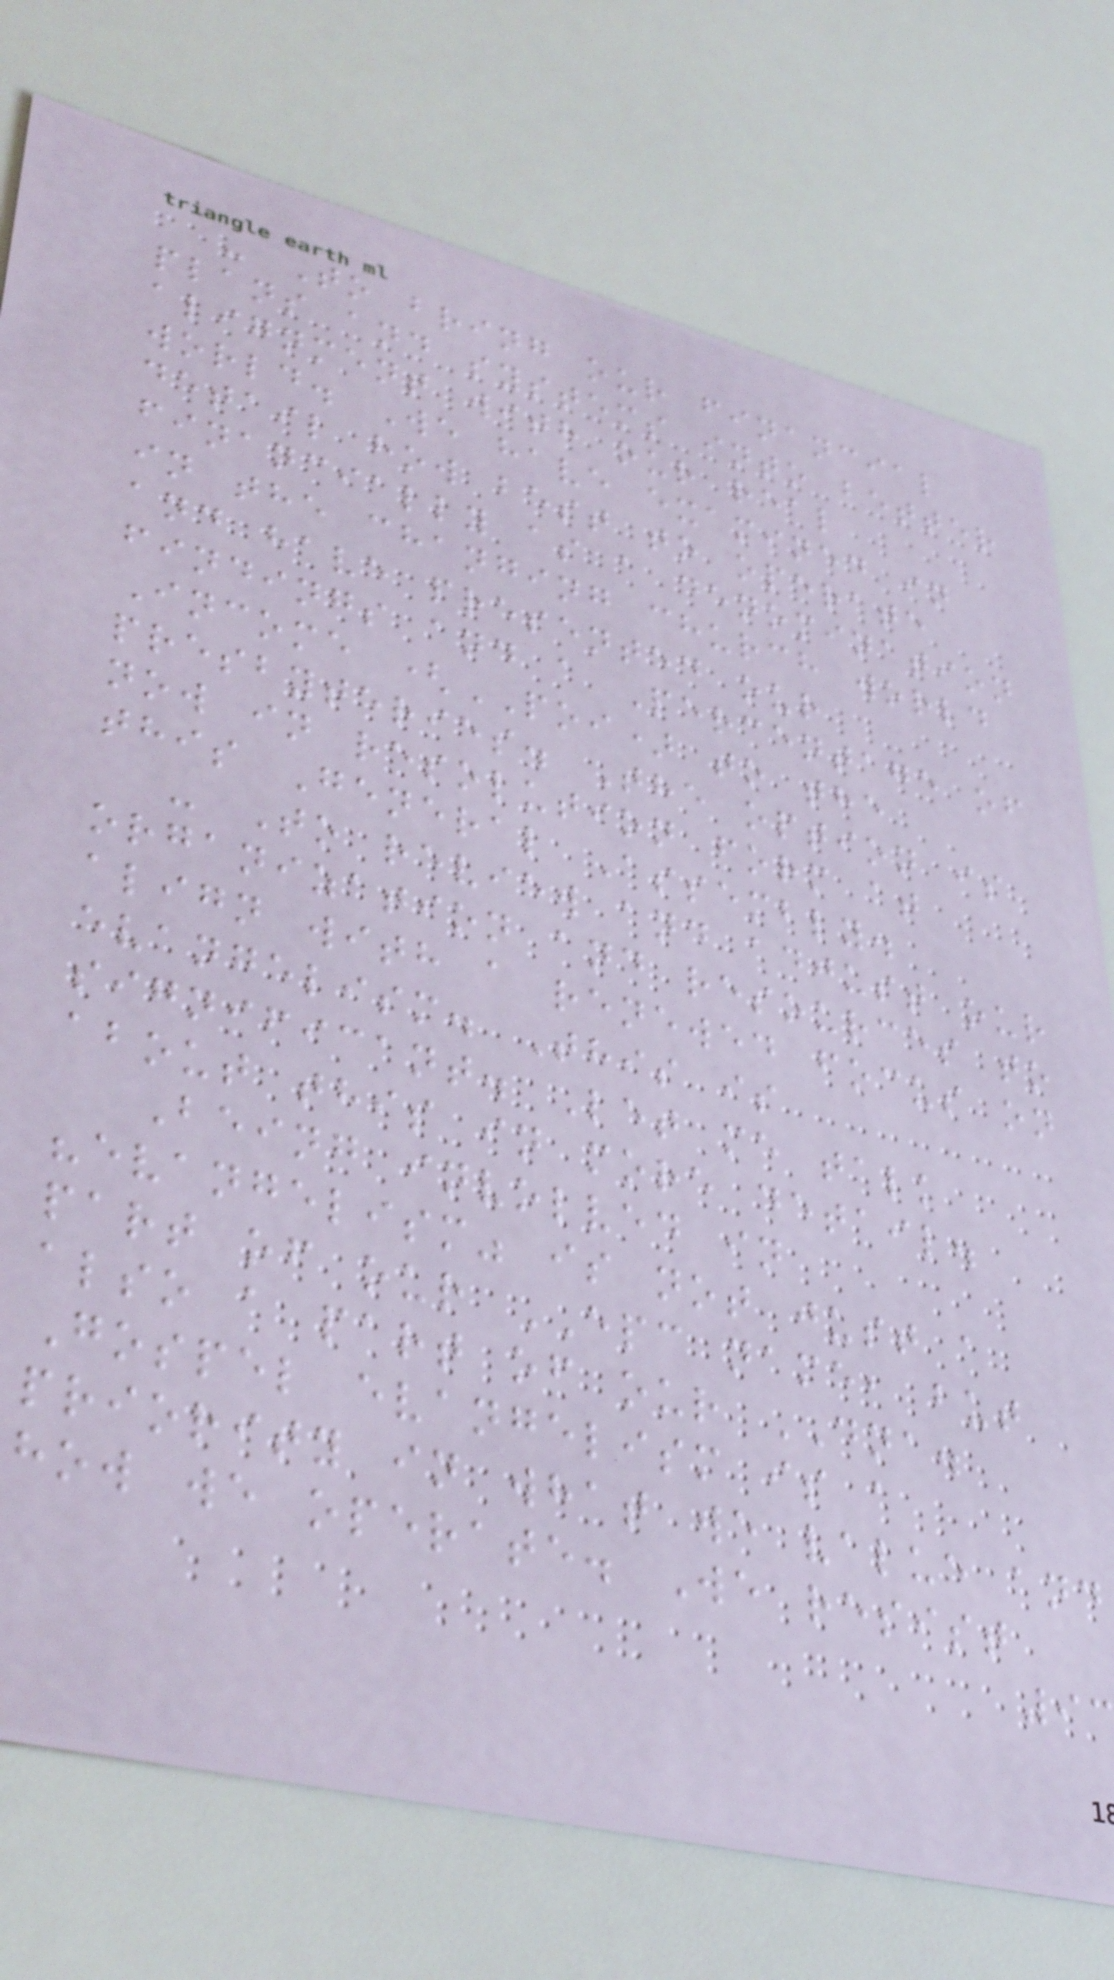- To bring our financial
plans and systems into better
alignment with our real
world. We have examined in
detail how best to operate
financially as a denomination
in the changing church world
and have presented our
findings and a Percentage of
Income (POI) to the
presbyteries. The option is
now in resolution form at
this General Assembly.
- To review and adjust our
organization and resources to
align with a renewed focus on
evangelism. This is
significant. Let me talk
about this in more detail.
Being involved in
"evangelism" is not just a
part of our EPC name, but
also a part of our DNA.
Gospel evangelism is a
priority in what we value and
how we operate. We resist
